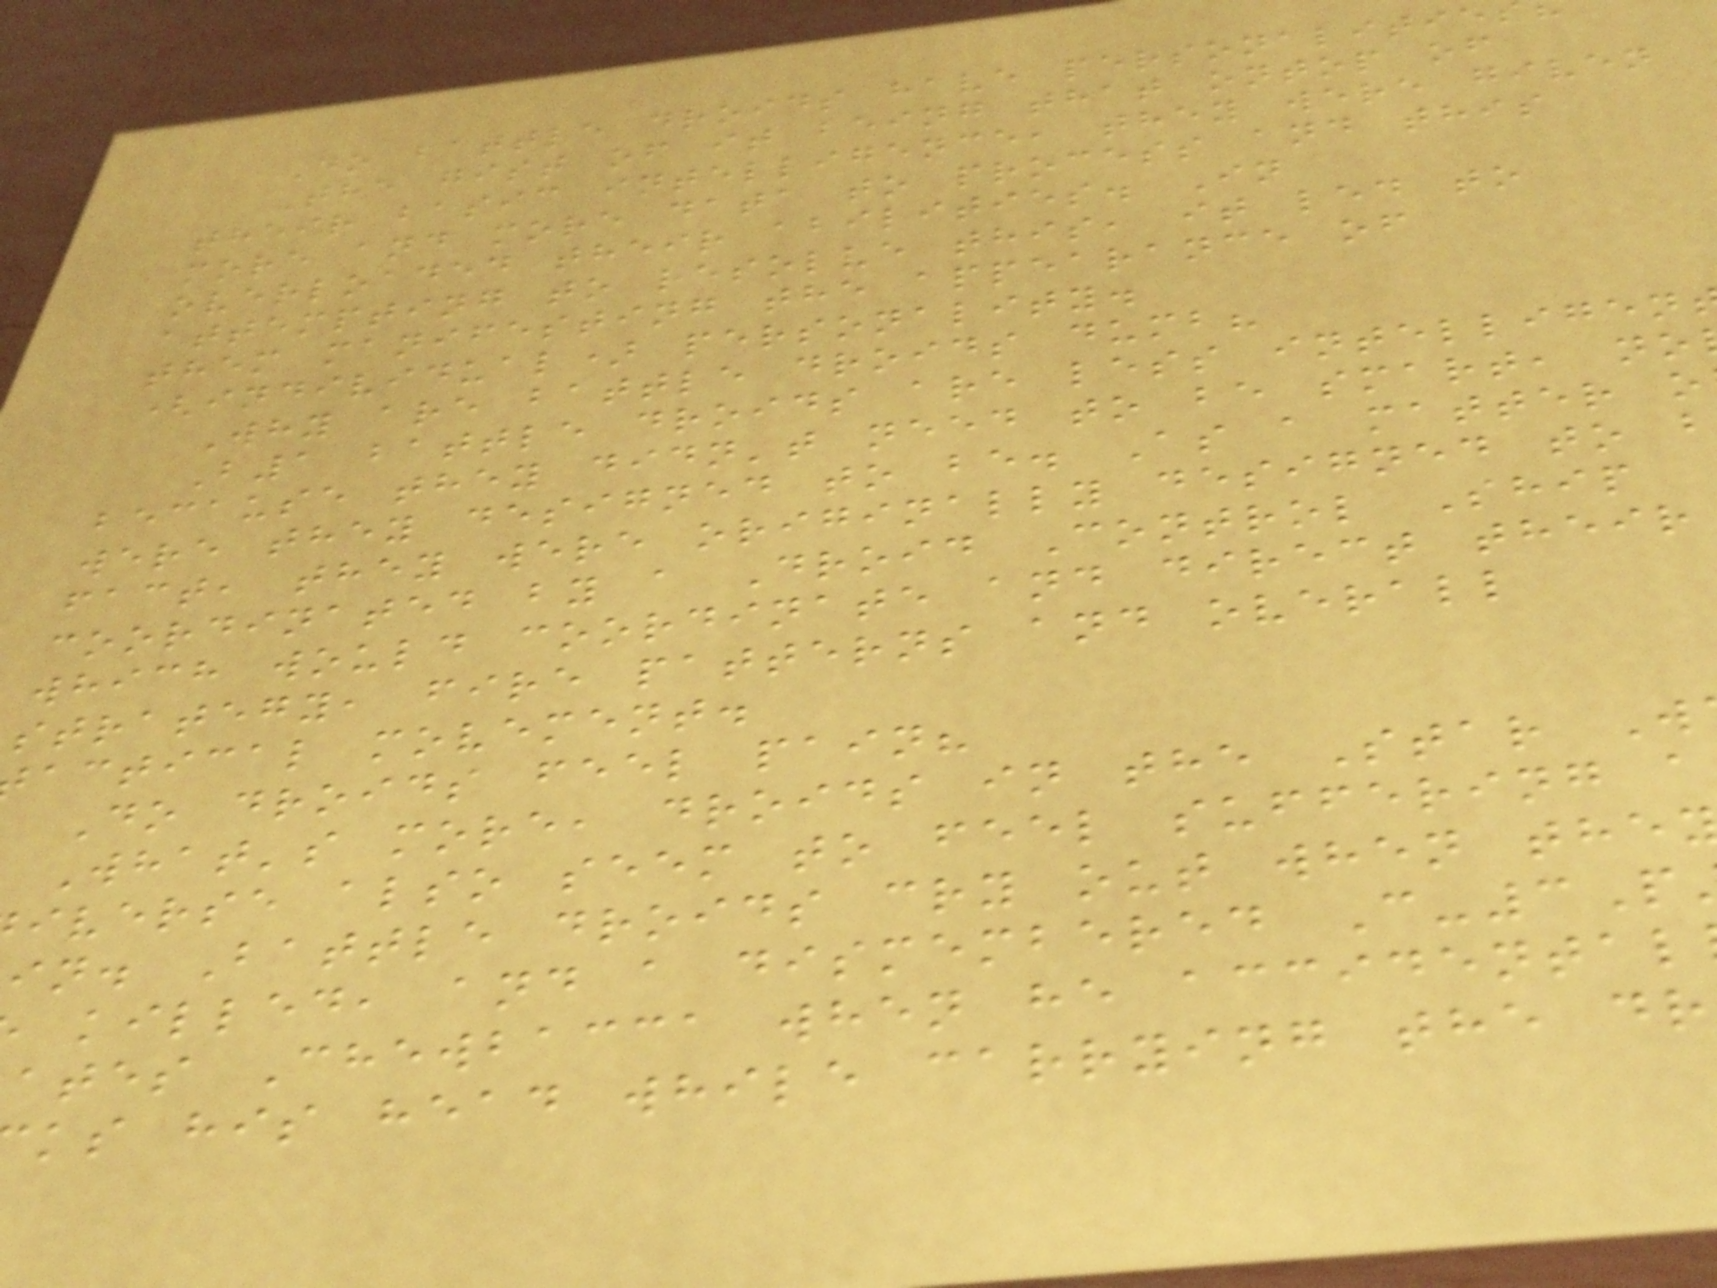Do battle droids have personalitie
The gist of it being that ontop of
their basic intelligence, they were given
more and more data to process and this
overloaded their abilities. In
attempting to resolve this, it led to
them manifesting the appearance of
(individual) personality.
Why are battle droids dumb?
B1 battle droids are less intelligen
because they didn't need to be smart, no
were they designed to be. As a matter o
fact, they were originally designed to b
coordinated by a Droid Control Ship
which would coordinate and direct their
strategy, fire patterns and overall
actical movement.
Do droids feel pain?
What's more, droids in the Star W
iverse also seem to feel suffering a
in. Battle droids cry out when the
killed, and a dismembered C-3P
ates Chewbacca when he accidental
ks his head while carrying the dr
